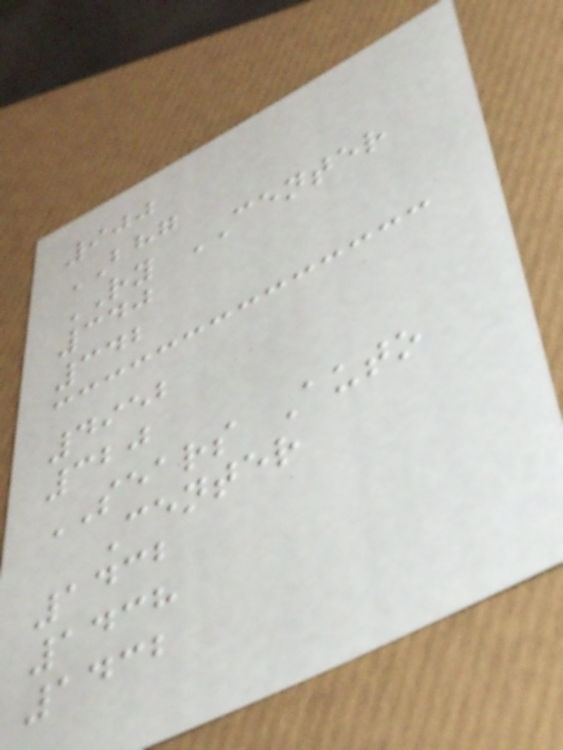900
BHG
RY CENTER
340
342
4952
320
SEARS Auto
Center
1432
1438
1432
